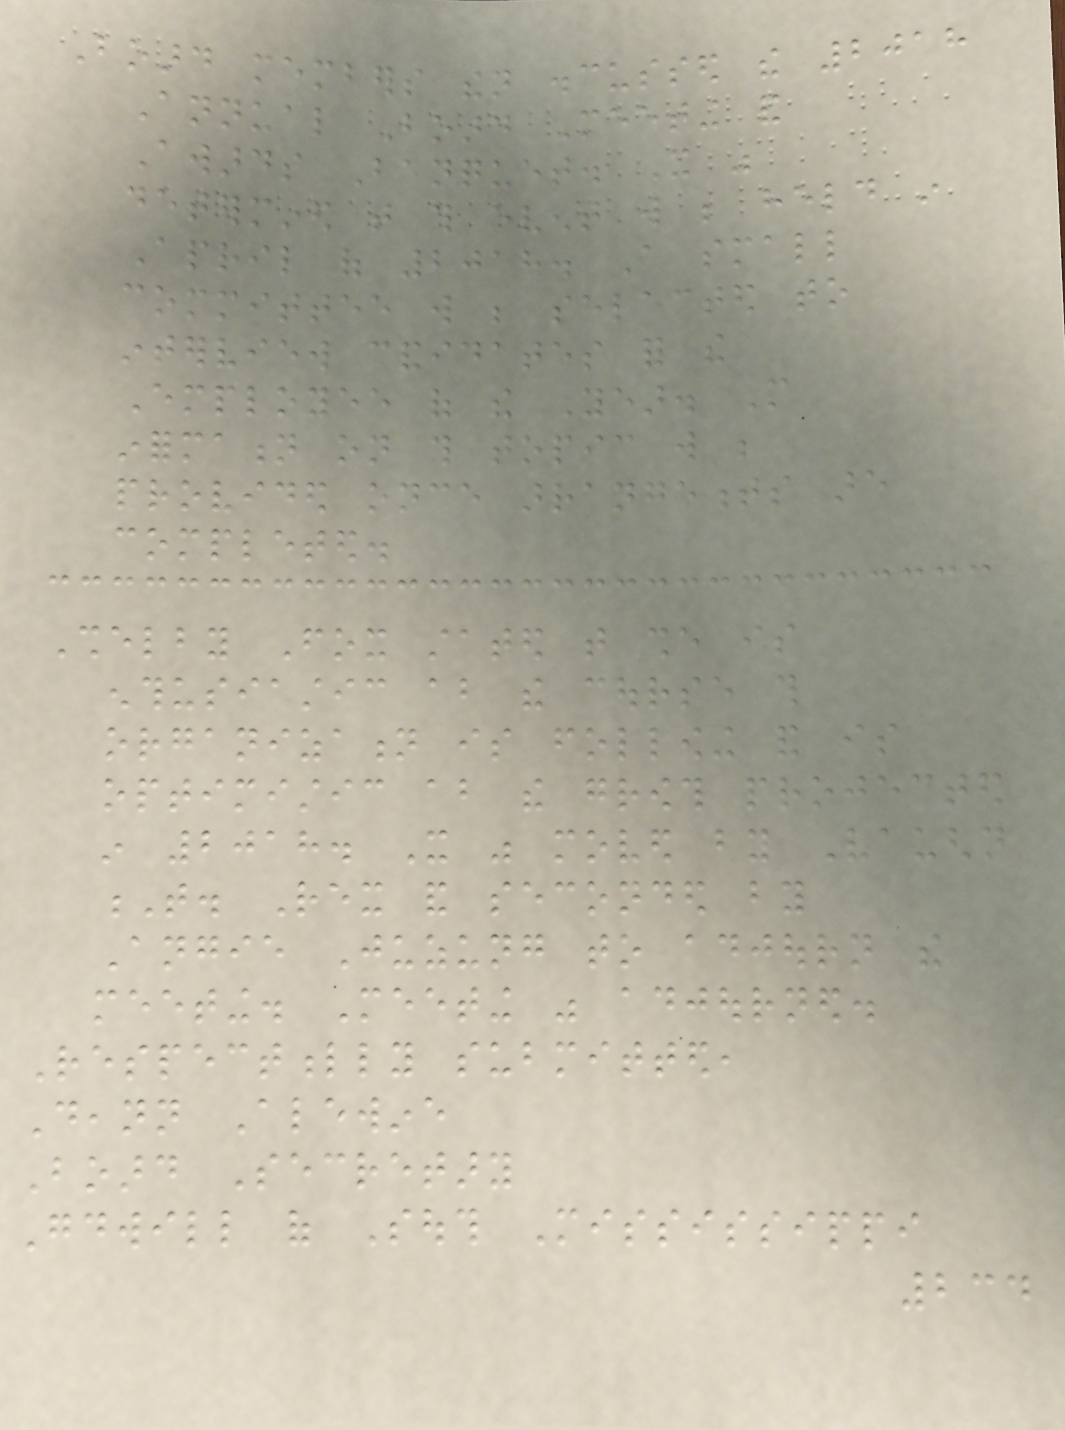Board members then discussed the 2018
Annual Board Meeting and
Awards Banquet. It was
determined that this event will be held in
April of 2018. A small
committee will be selected to
interview candidates for the
Employee of the Year. More
information on this topic will be
provided once arrangements are
completed.
Shelby Fox stated that she is
enthusiastic about the course this
organization is following and is
optimistic about the growth projected
in 2018. It was moved by Vaughn
T. Rex and seconded by
Angie Juzung to adjourn the
meeting. Meeting was adjourned.
Respectfully submitted,
Deann Alewine
Board Secretary
Goodwill of South Mississippi
234
